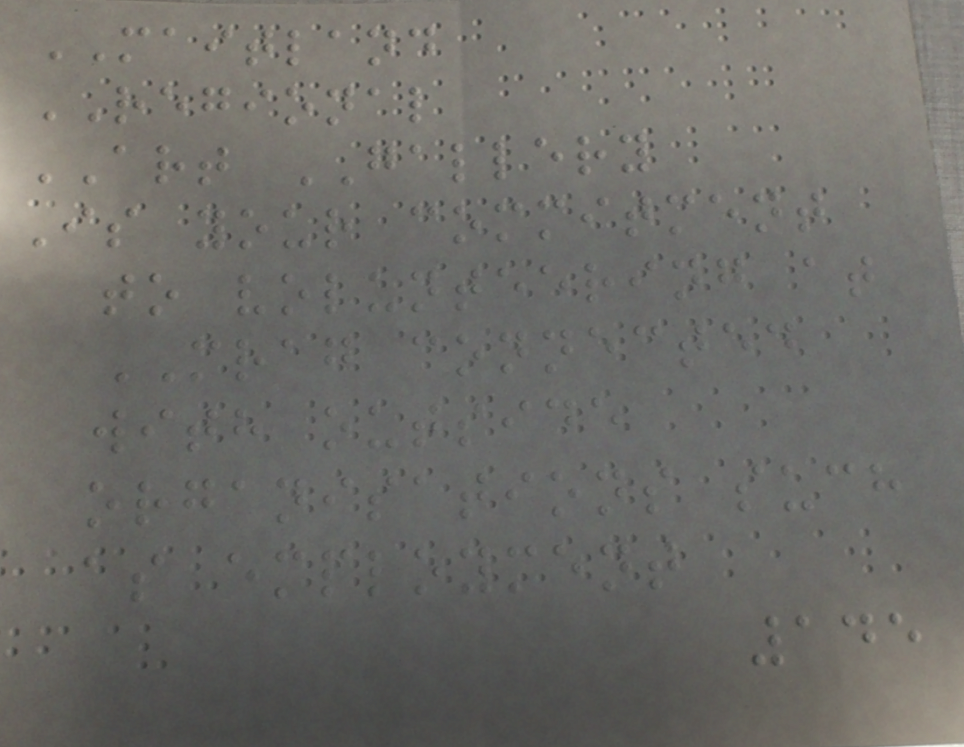MAITLAND
REGIONAL
ART GALLERY
Is your commitment
to volunteering at
MRAG connected
with outside
organisations such
as employment
145
